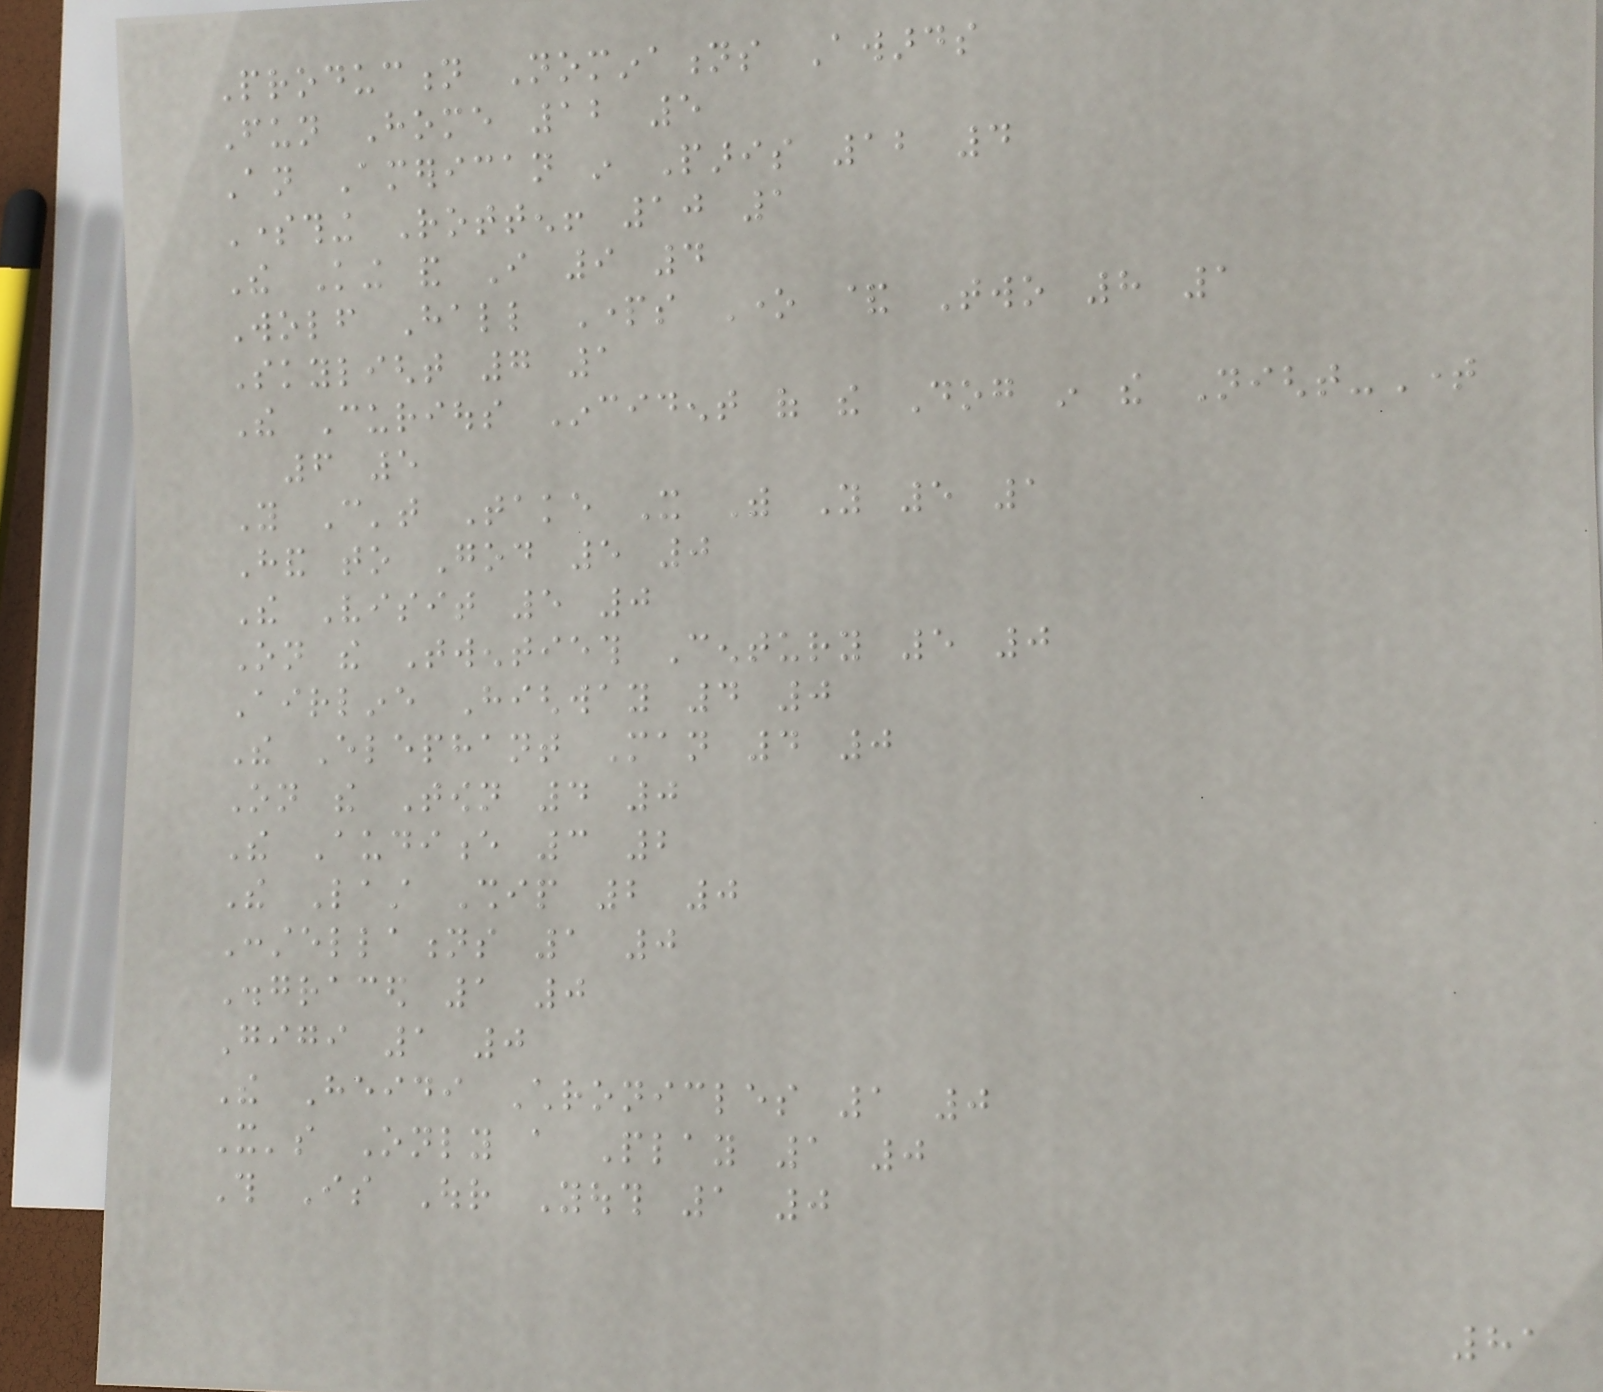Production Nominations Awards
Fun Home 12 5
An American in Paris 12 4
Something Rotten! 10 1
The King and I 9 4
Wolf Hall Parts One & Two 8 1
Skylight 7 1
The Curious Incident of the Dog in the Night-Time
6 5
You Can't Take It With You 5 1
Hand to God 5 0
The Visit 5 0
On the Twentieth Century 5 0
Airline Highway 4 0
The Elephant Man 4 0
On the Town 4 0
The Audience 3 2
The Last Ship 2 0
Constellations 1 0
Disgraced 1 0
Gigi 1 0
The Heidi Chronicles 1 0
It's Only a Play 1 0
This Is Our Youth 1 0
81
